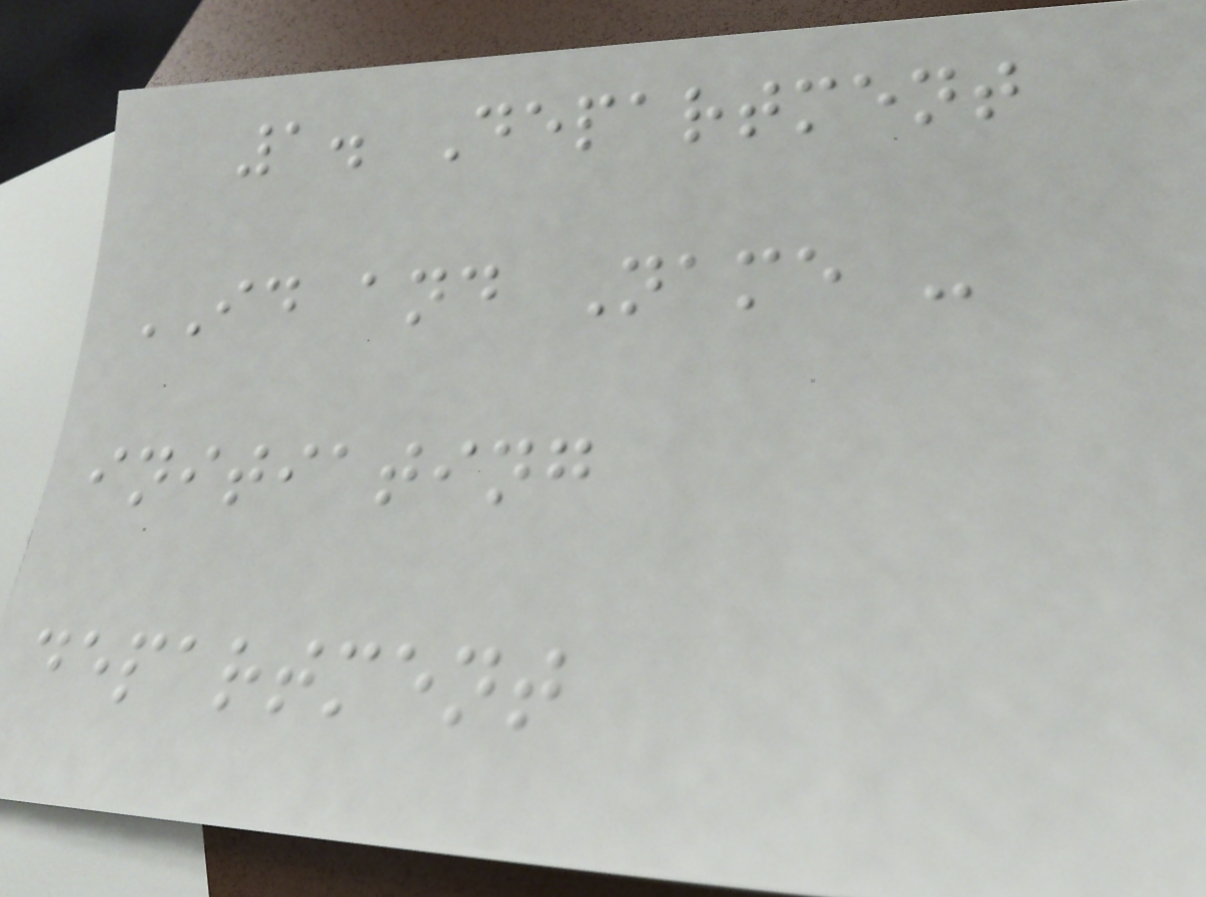1. Department
ID and Name -
initiating
department
